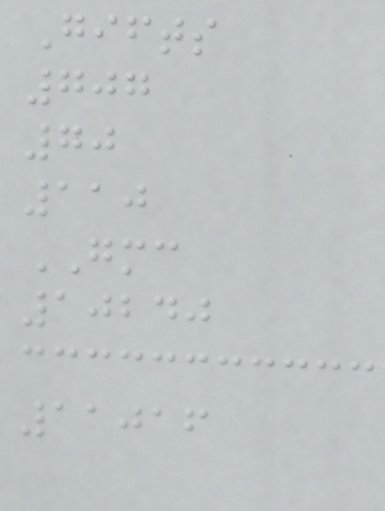Gifts
707
70
110
GMC
10240
11016
